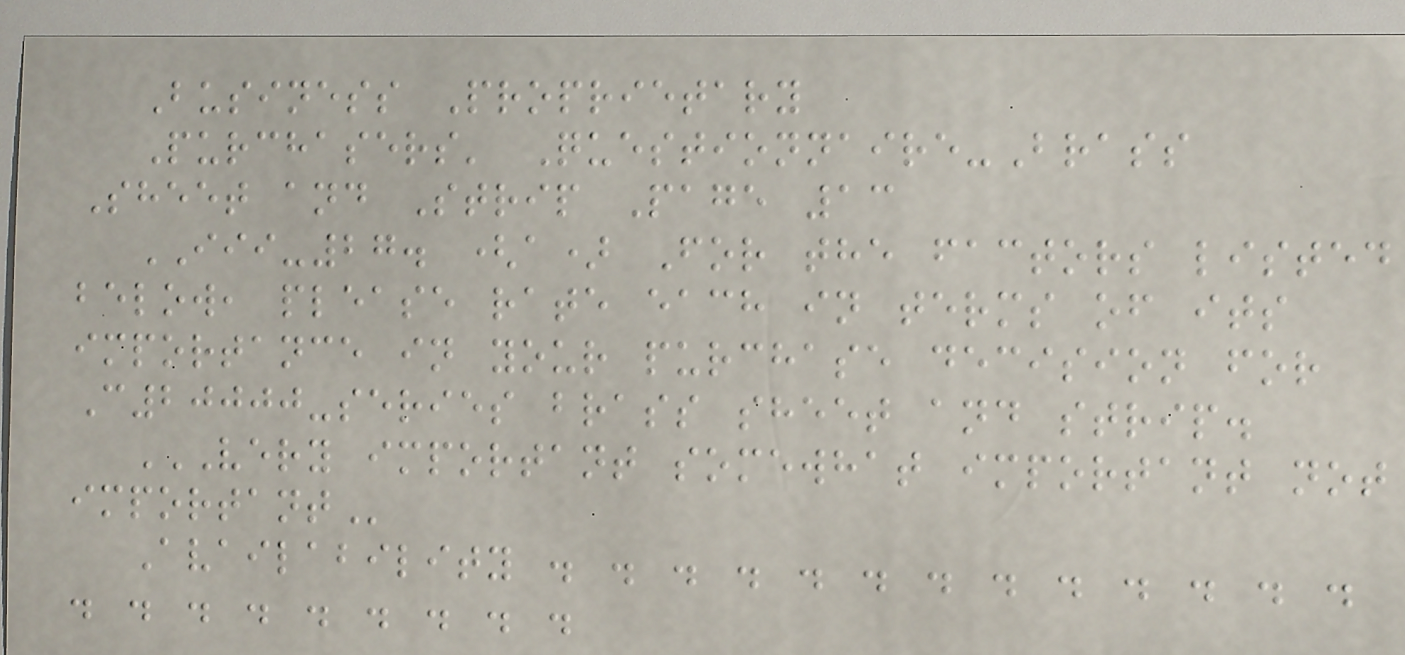Business Proprietary
Purchasers' Questionnaire-Brass
Sheet and Strip Page 13
III-27. (a) For the factors listed
below, please rate each in terms of its
importance in your purchase decision for
C20000-series brass sheet and strip.
VERY IMPORTANT SOMEWHAT IMPORTANT NOT
IMPORTANT
Availability . . . . . . . . . . . . .
. . . . . . . . .
